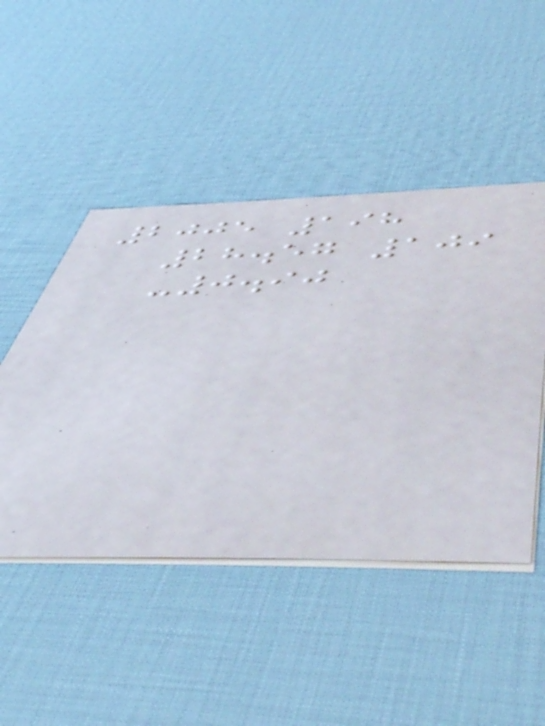2005 198
28.57 109
-0.90
